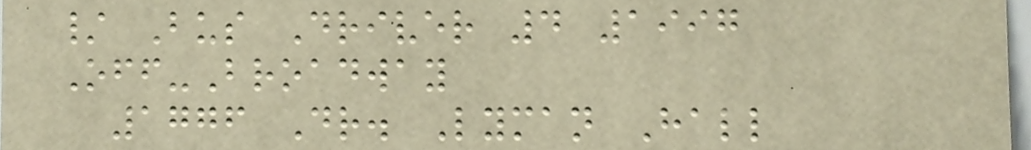/ Bus Driver 4 1997
Off-Broadway
1776 Dr. Lyman Hall
